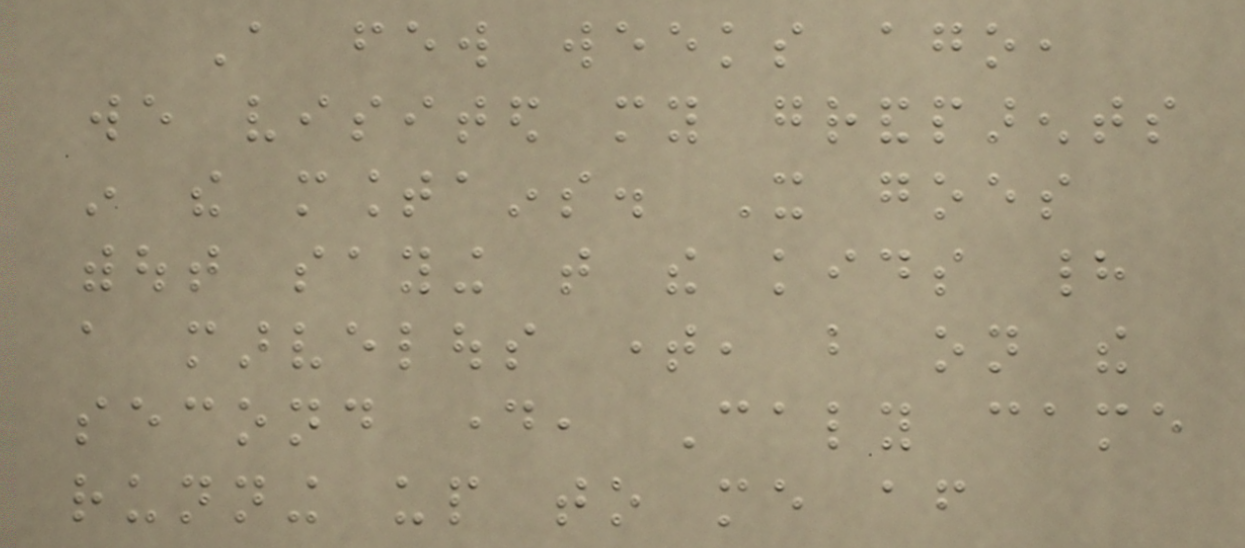A few weeks ago,
we visited my grandparents
in the mountains. It goes
without saying that the kids had
a marvelous time, but on the
second day, Caly came
running up to me after
